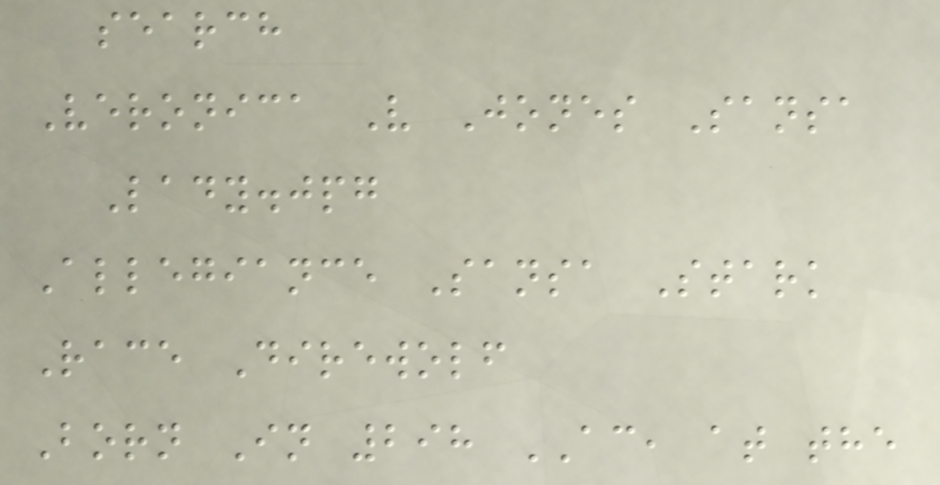search
Veronica V Jones Sansa
Lady.jpg
Allegiance Sansa Stark
Race Direwolf
Born In 298 AC, at the
